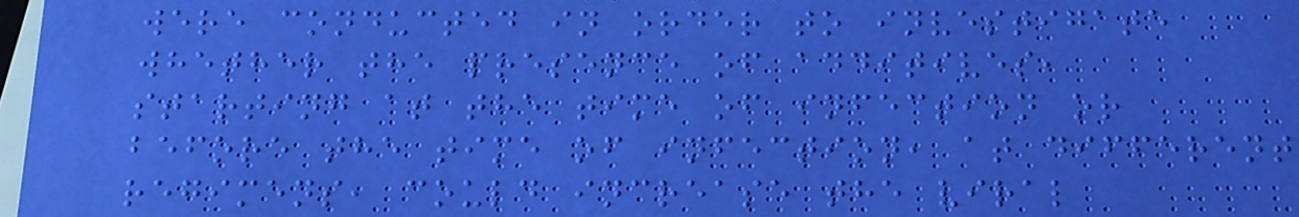were conducted in order to investigate
whether the presence of additives,
starting at the time of infection or
before the time of infection, at different
regimens, could increase the viral
